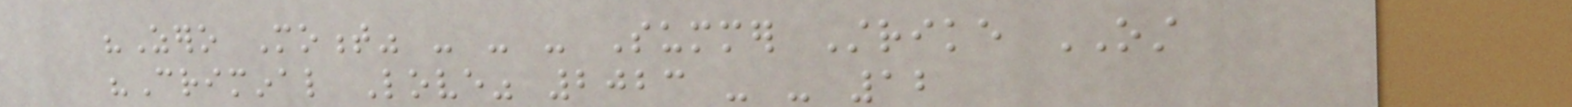"Zero Moment" - - - Summer Strike OST
"Criminal Love" 2023 - - 12
